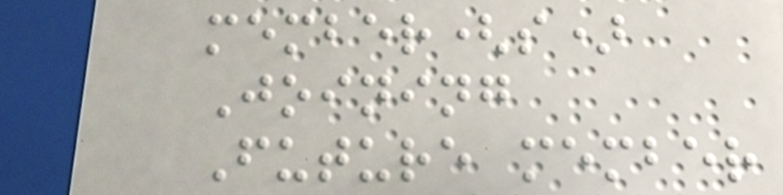member(s)
Joining
Future member
